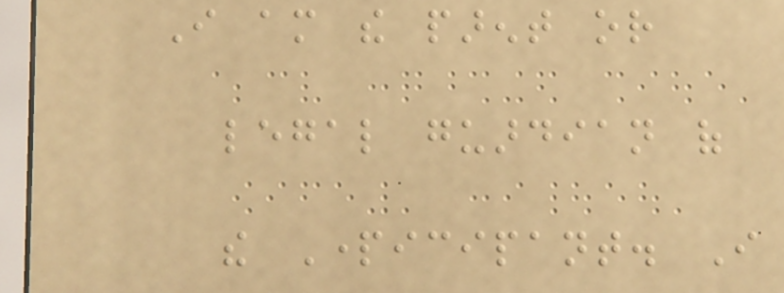I am the parent or
legal guardian of
the Participant. I
